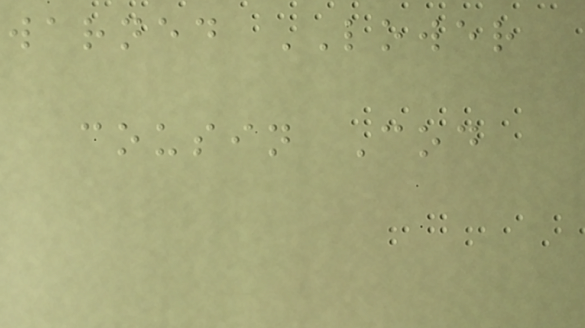warned LOWER
cousin Cod
